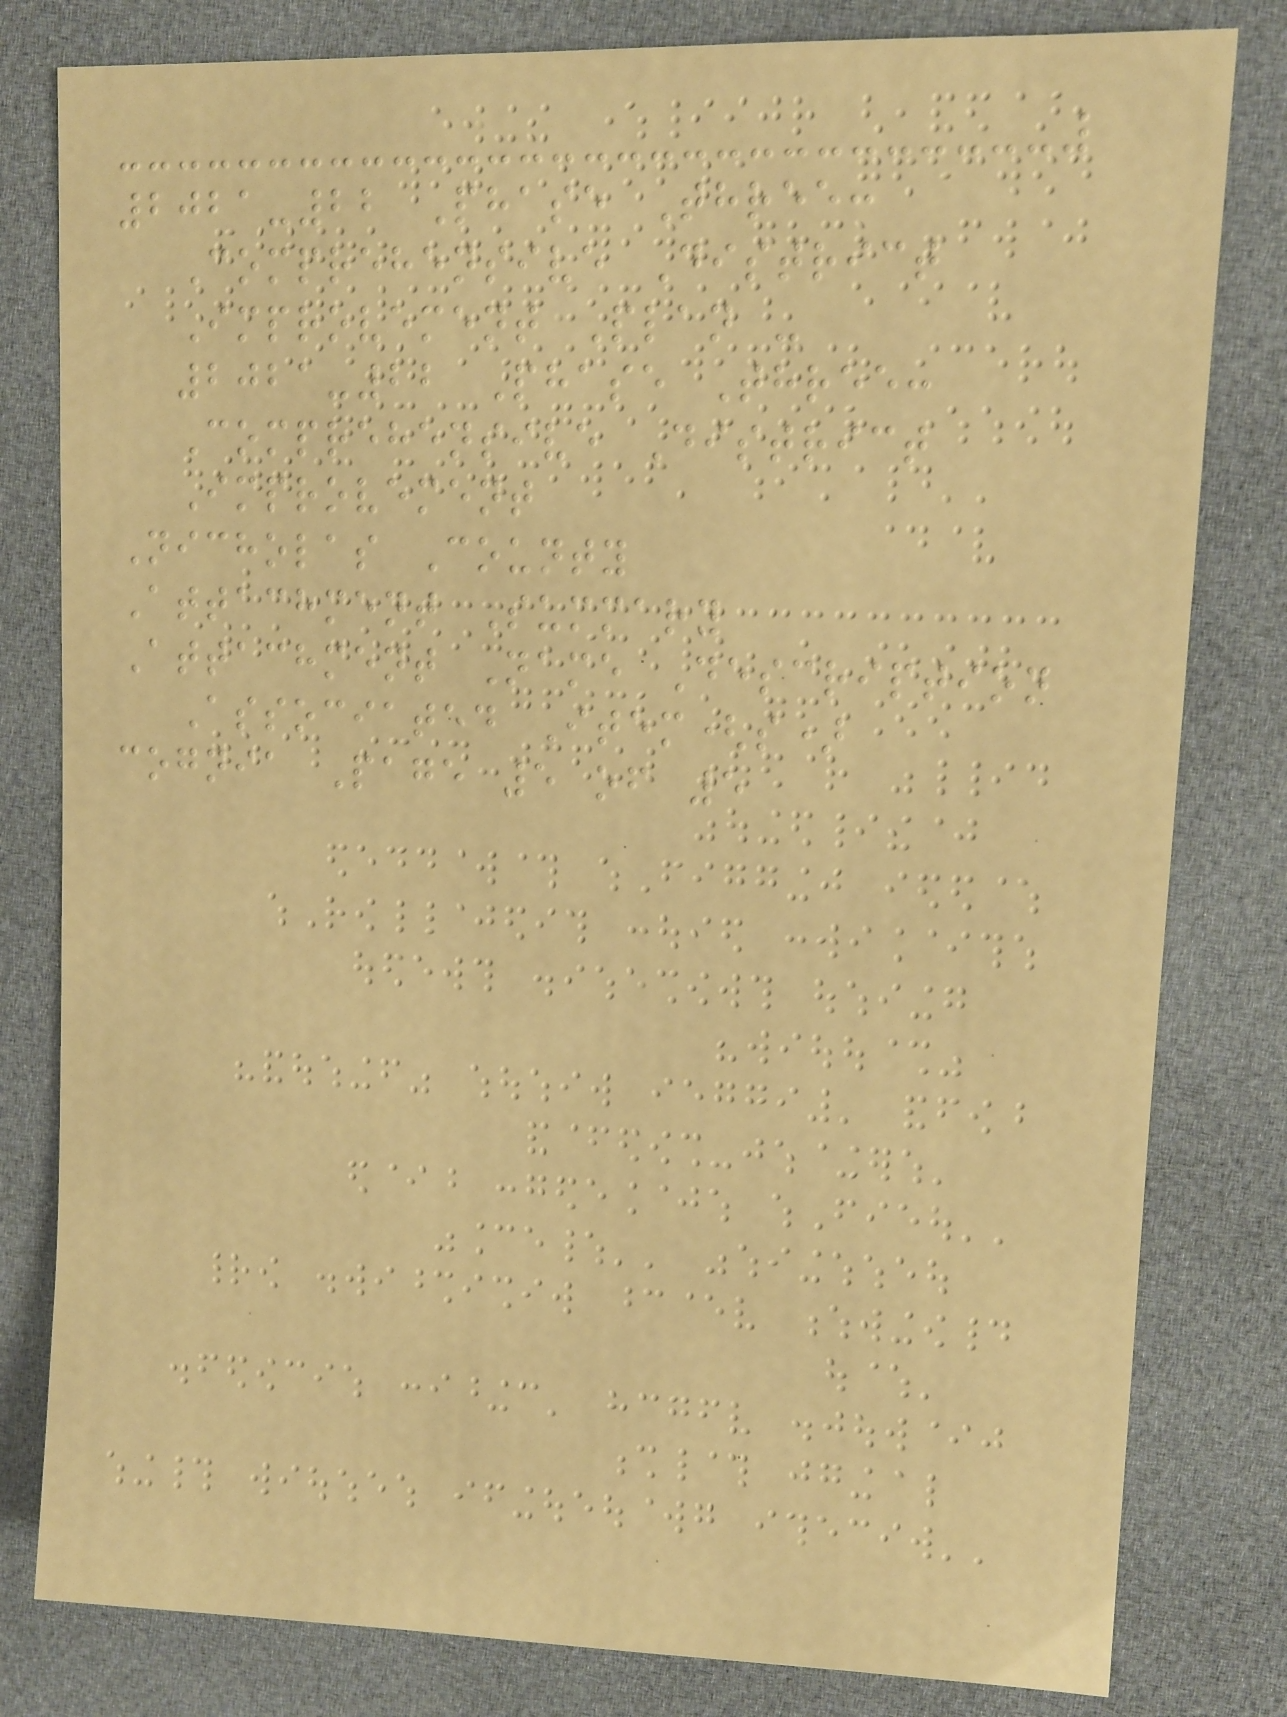2021-22 Phase Three:
Comprehensive District
Improvement Plan -
2021-22 Phase Three:
Comprehensive District
Improvement
Nicholas County
Attachment Summary
Attachment Name Description
Associated Item(s)
cognia Page 5 of 5
